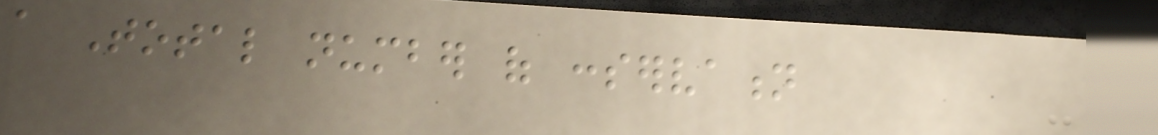a Total number of conservation
